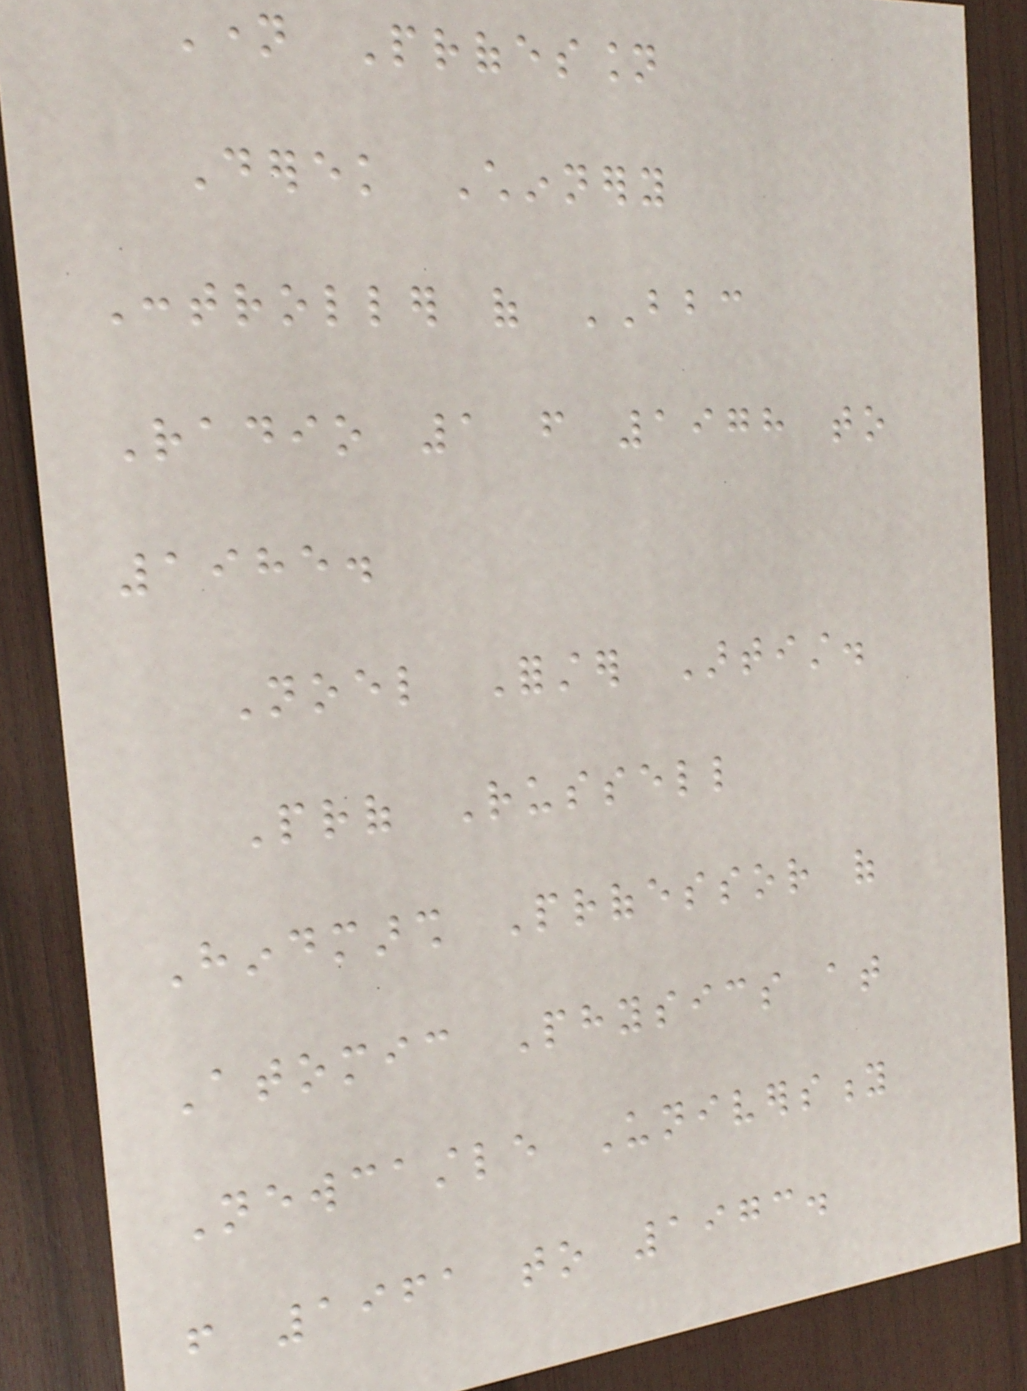Name Profession
Derek Chinnery
Controller of BBC
Radio 1 from 1978 to
1985.
Noel Forster Artist.
Prof Russell
Hindmarsh Professor of
Atomic Physics at
Newcastle University
from 1961 to 1973.
